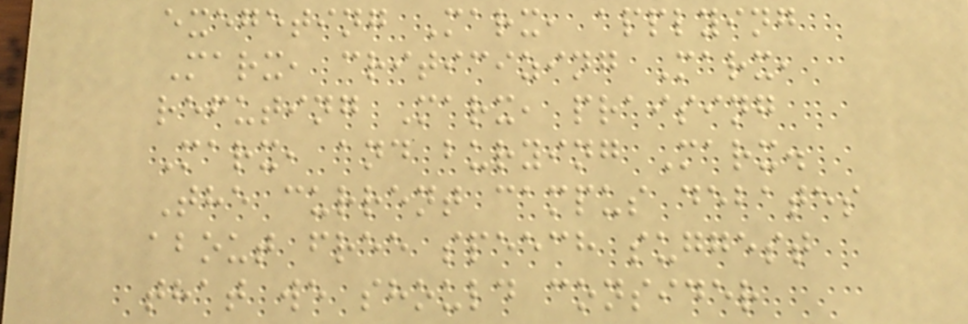exegeting Marx, applying
Marx, criticizing Marx,
refuting Marx, praising
Marx, and burying Marx.
The current campus debates
about free speech suggest
that we should consider
